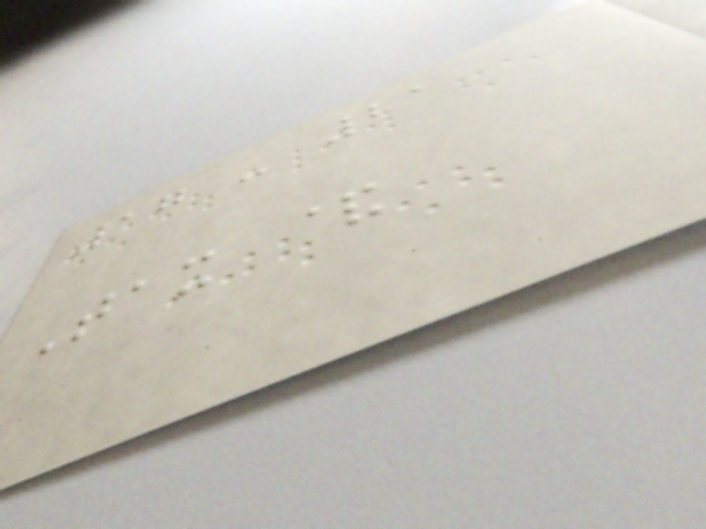17 - 21
Tax &
